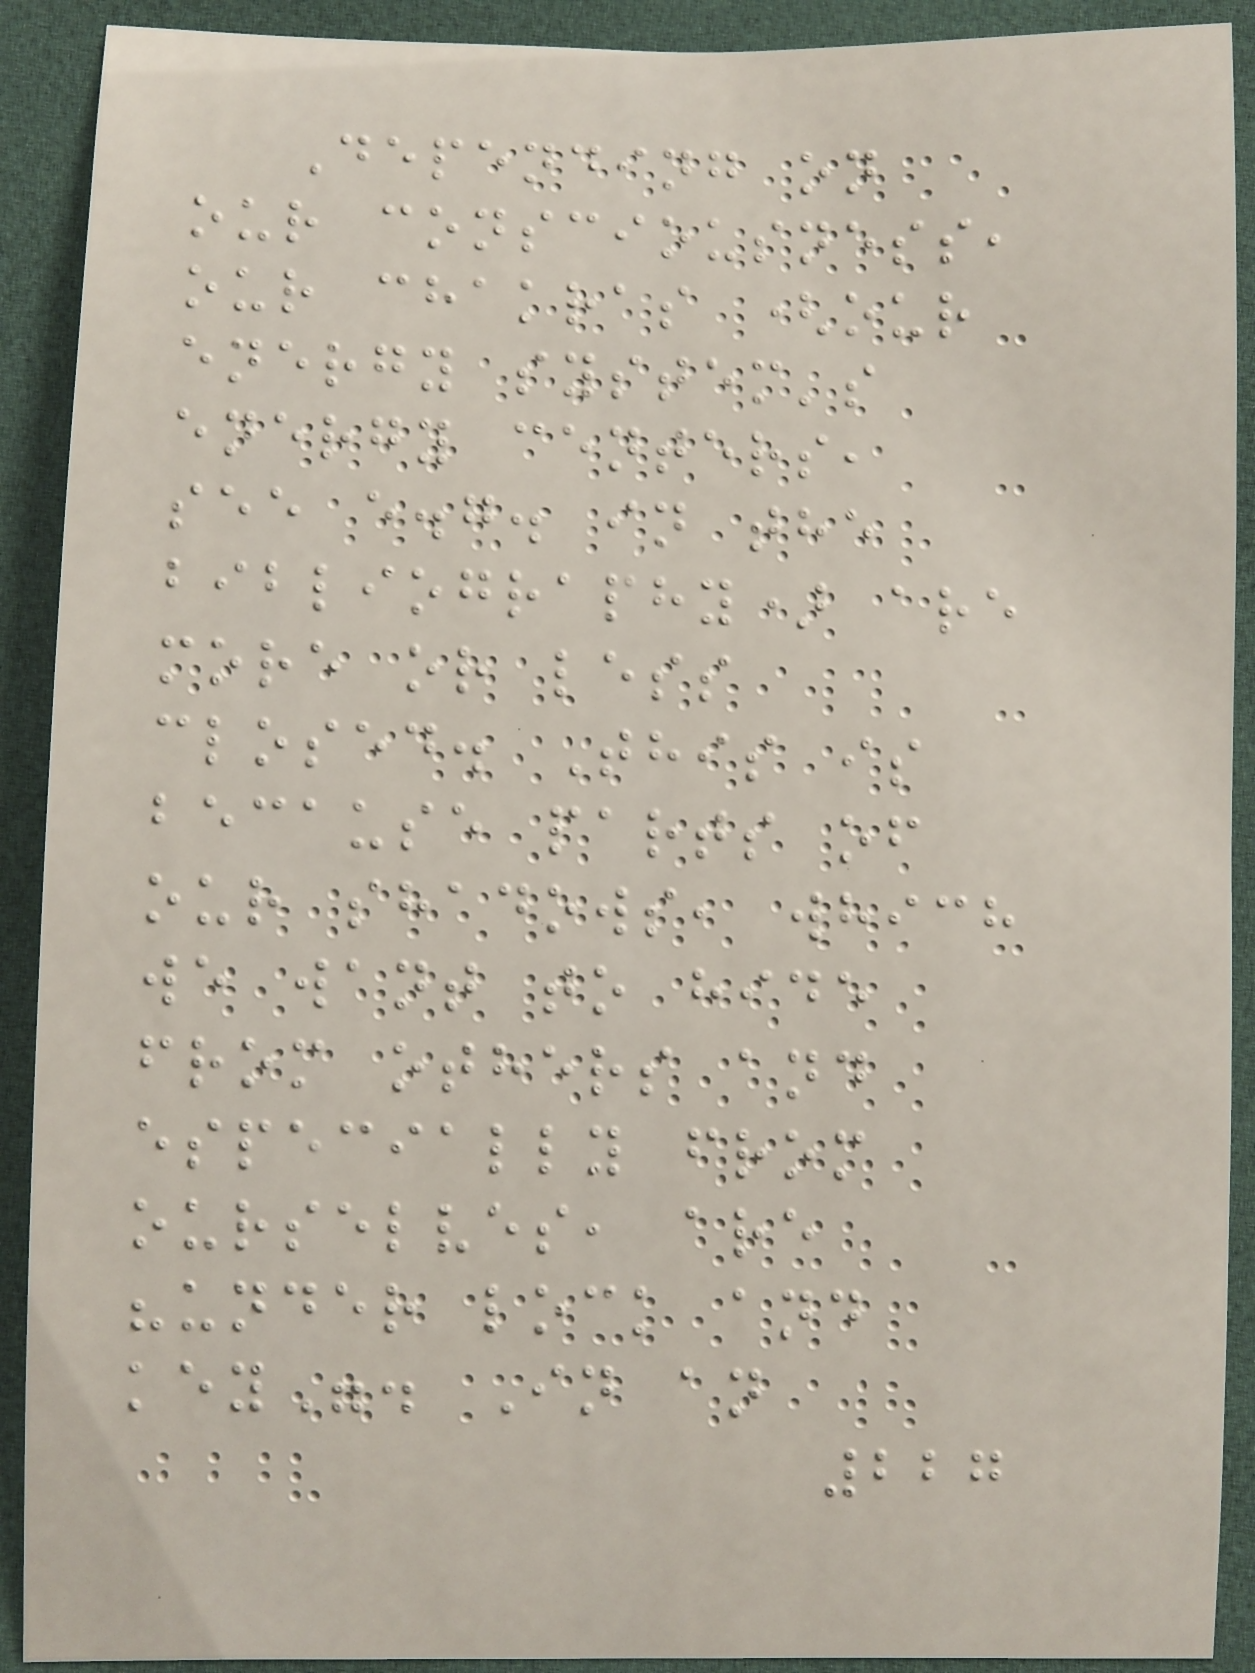Depending on
our consciousness,
our chakras (our
energy system's
energy centers,
see e.g. in the
bibliography) are
more or less
closed. This is
because parts of
our shadows, which
we want to hide
from others and
especially from
ourselves, are
"under lock and
key". In an
227
